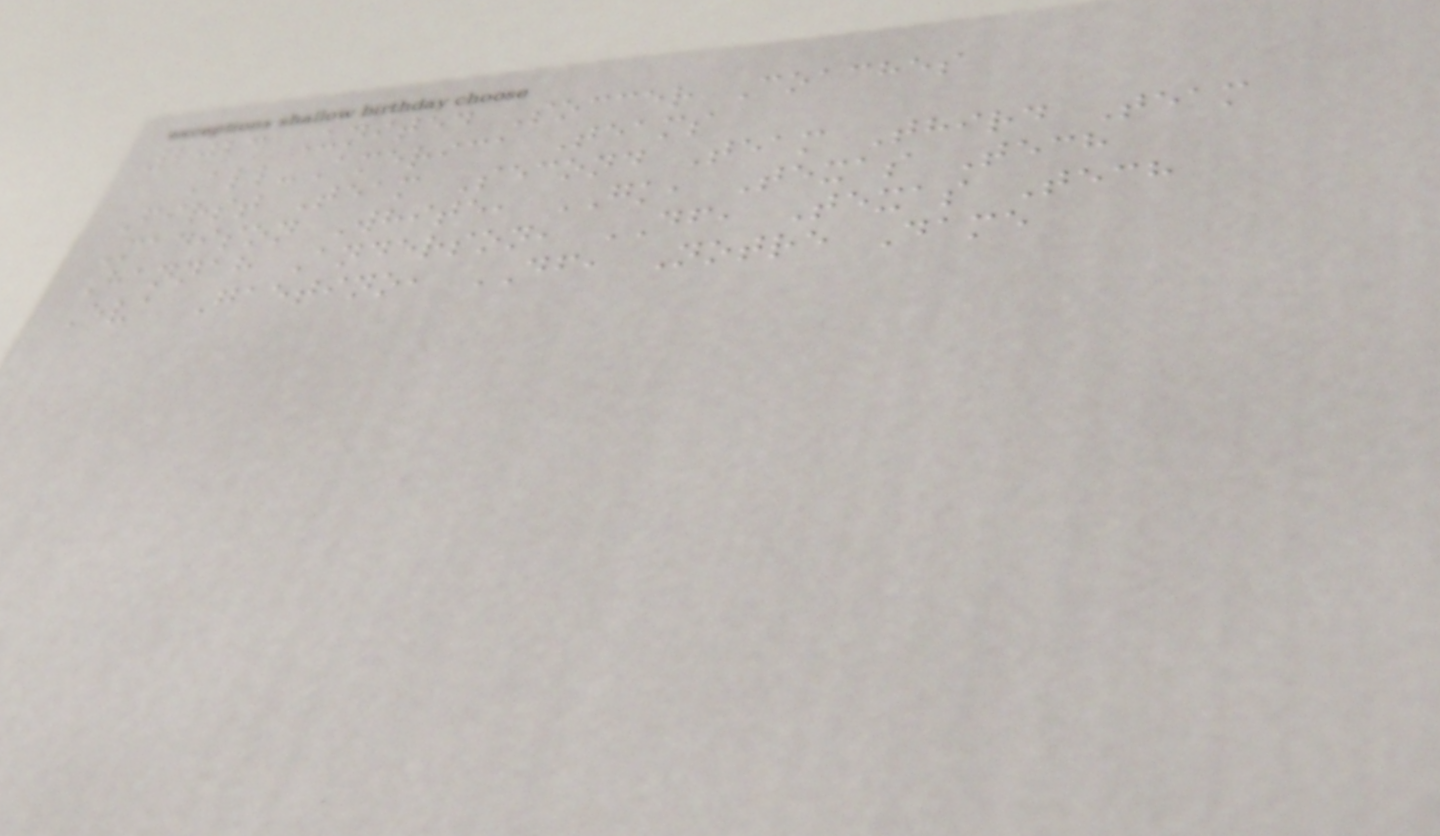2023 United Soccer Coaches
All-America Teams
First Team Second Team Third Team
Madison White, GK, Texas Tech
Hannah Anderson, DF, Texas Tech
Eva Gaetino, DF, Notre Dame
